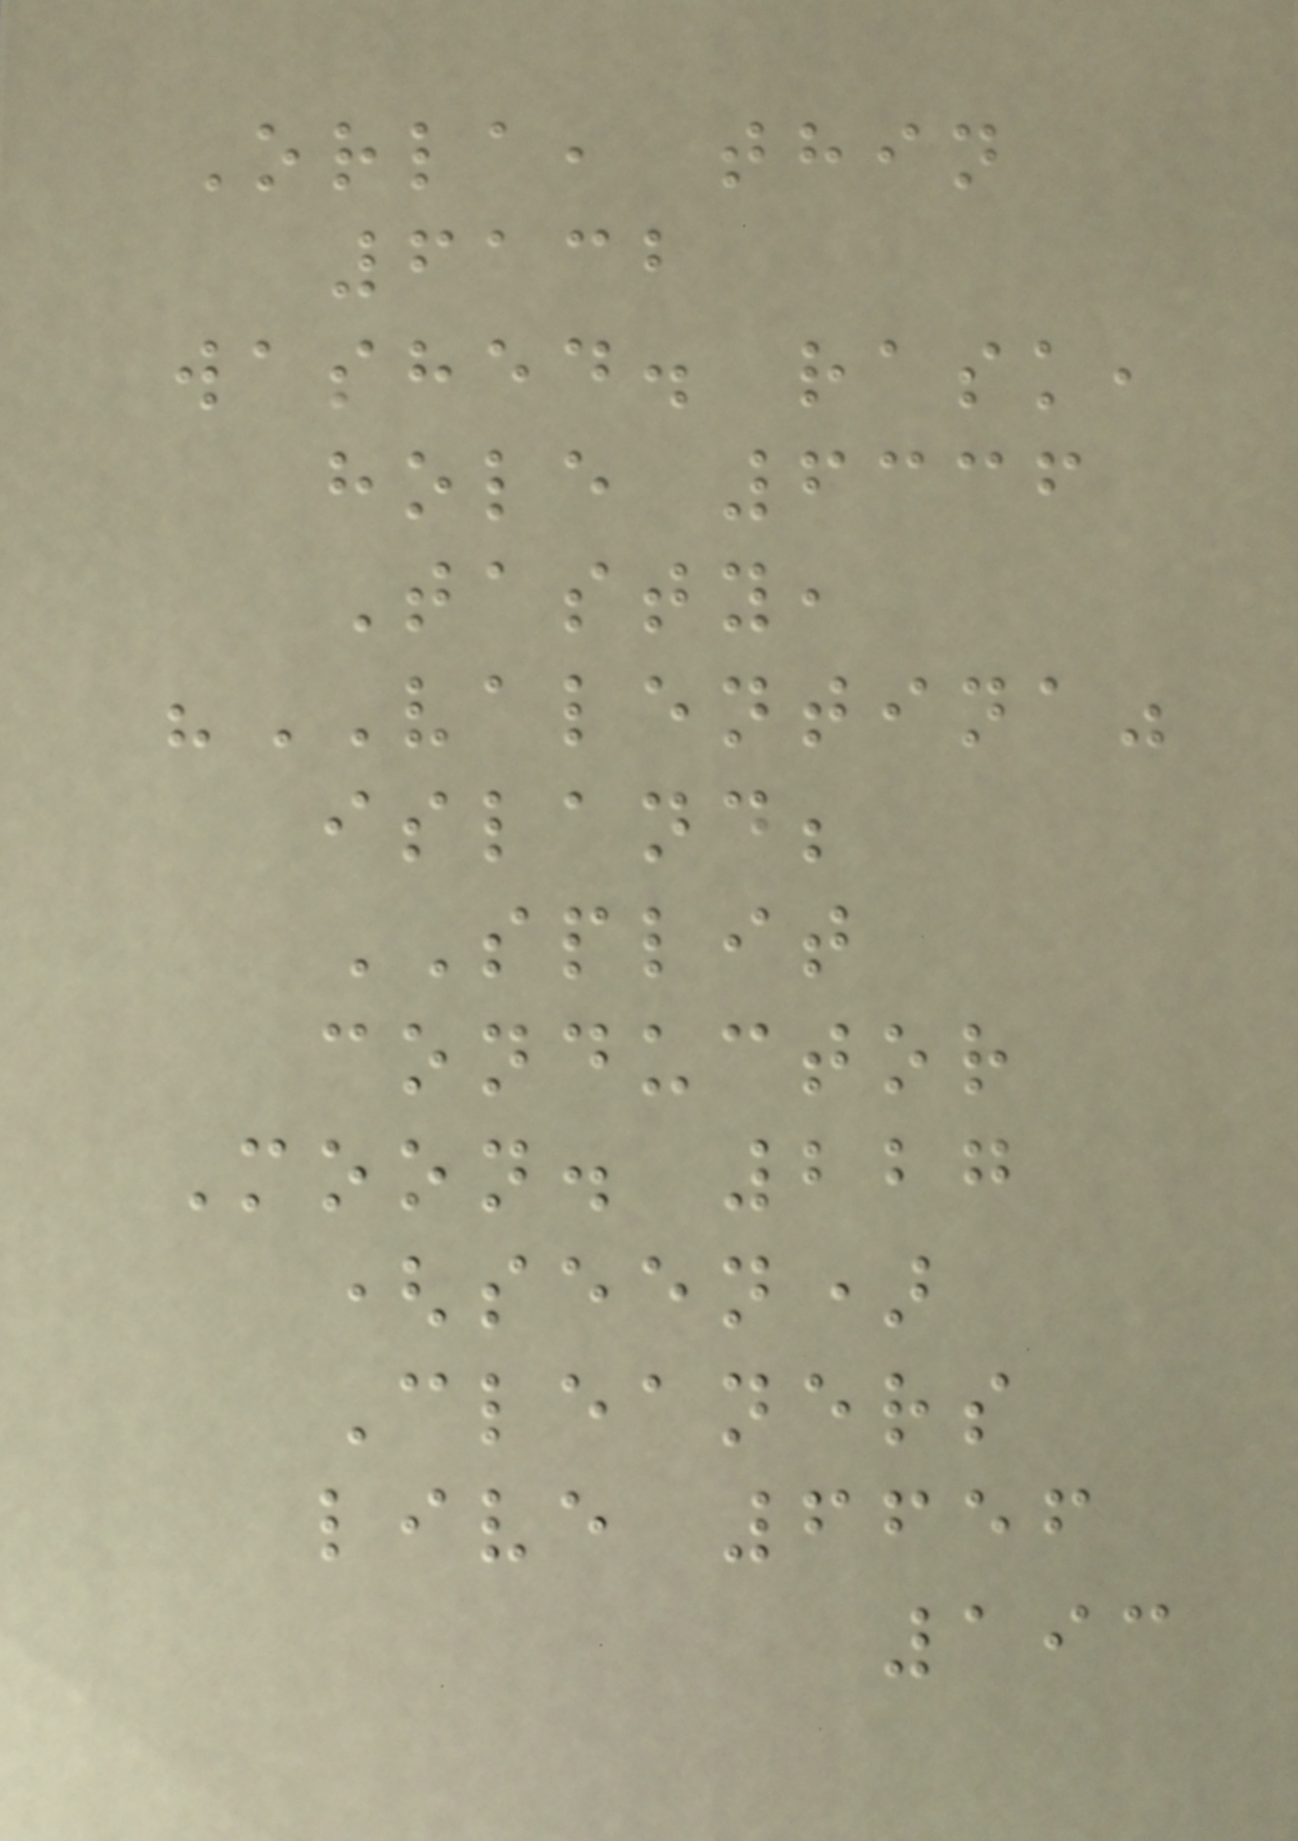Orla, thin
6132
washed. rask,
hole 6336
Tasty,
"VALENTINA"
island;
SPLIT
conductor
Moon. 227
(seen)
Cleaners
live 6656
193
